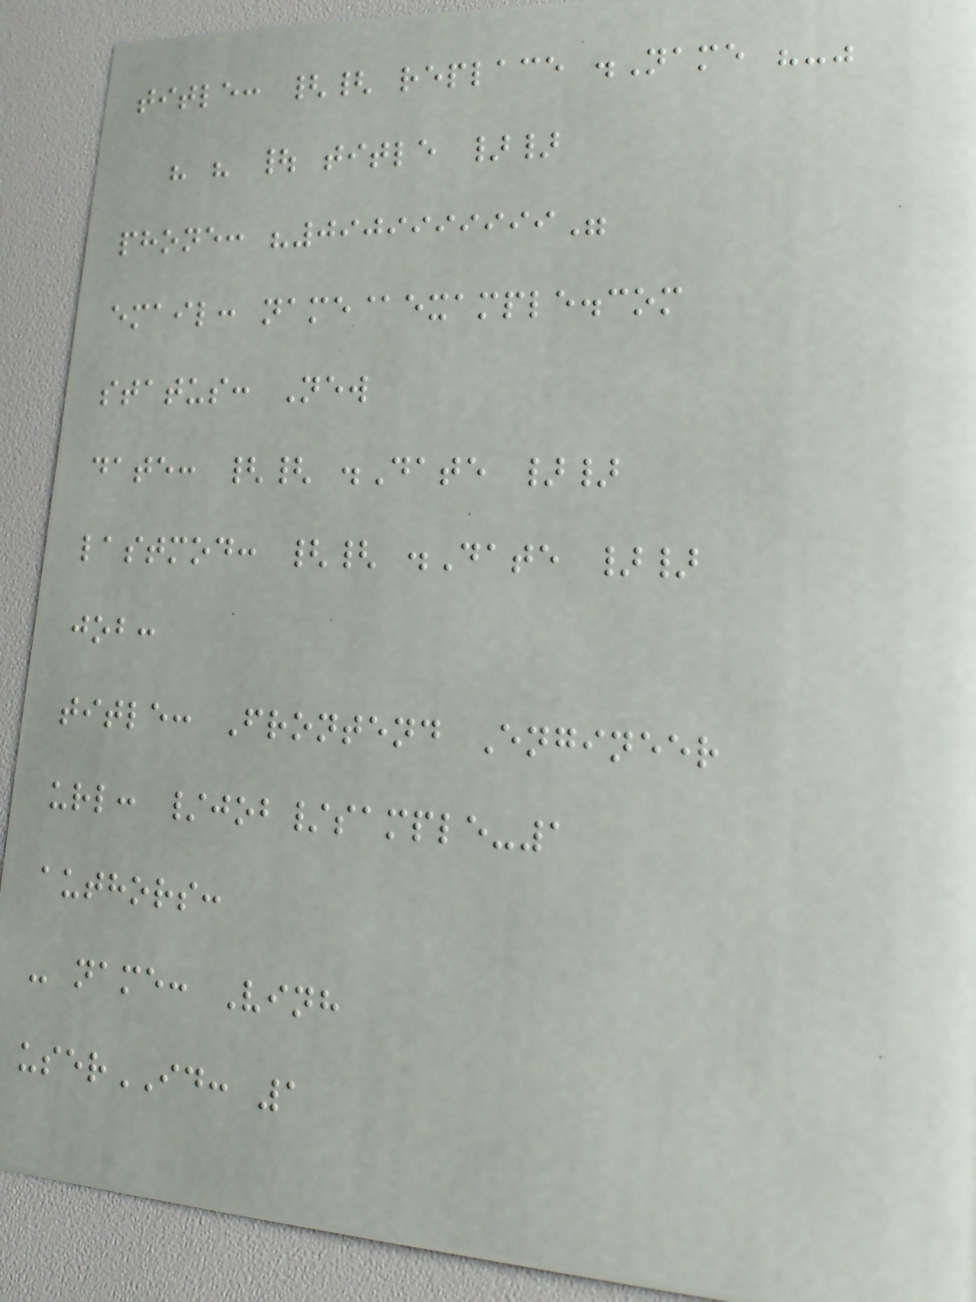title: {{ replace .Name "-"
" " | title }}
phone: "0909999999"
email: name@example.com
status: New
date: {{ .Date }}
lastmod: {{ .Date }}
job:
title: Frontend Engineer
url: /job/sample-1
authors:
- name: Vinh
userID: 1
